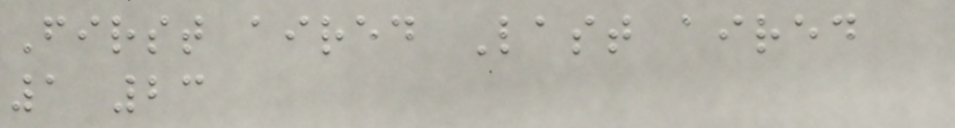First aired Last aired
1 23
